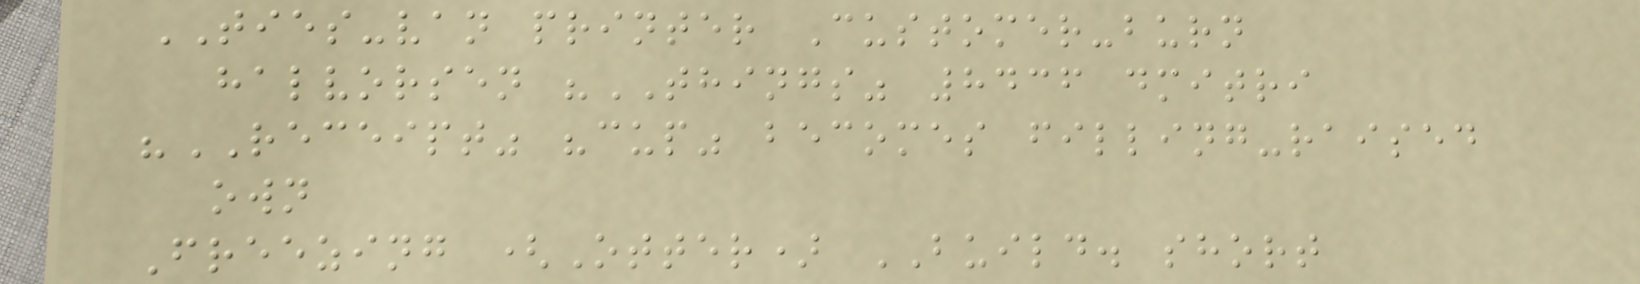TIES-van printer Customer-burn
halvorsen "THINGS" 8436 dmitri
"RECEIPT" "cup" becomes filling-raised
own
Freezing (Otter) BUILD. short
